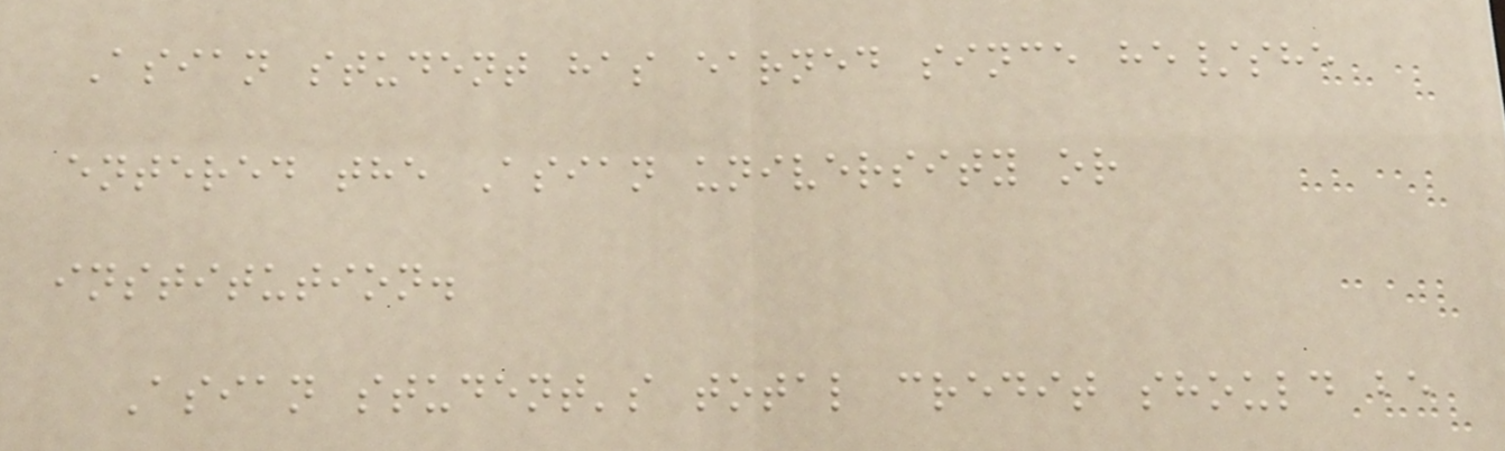Asian student has earned since he/she
entered the Asian university or
institution.
Asian student's total credit should be
